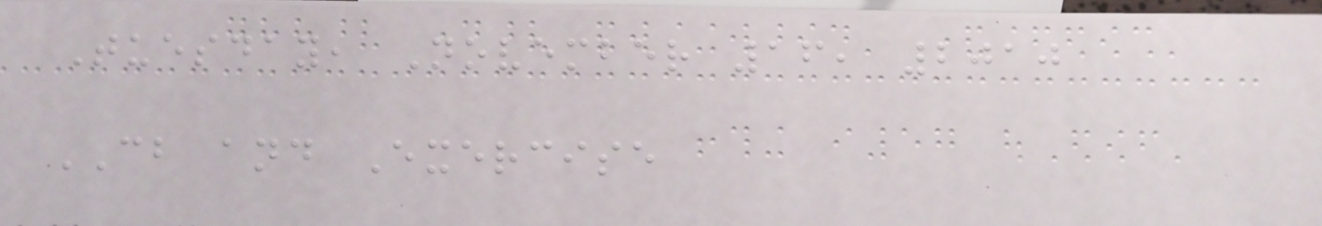Tuesday, November 16, 2010
CB and Exercise
